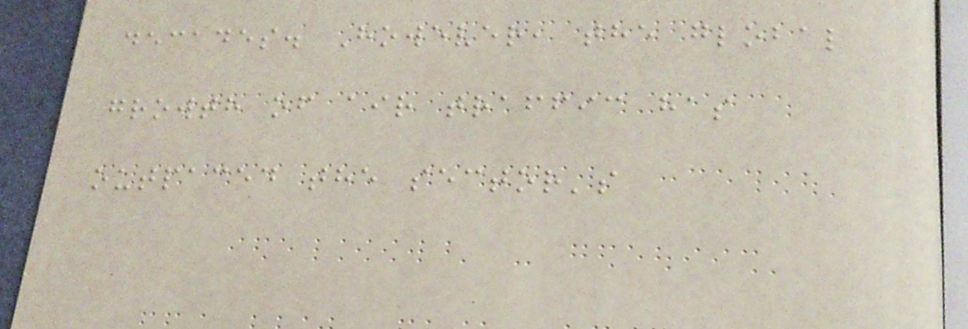decades. However, the global
growth of air traffic has
outpaced the sector's
